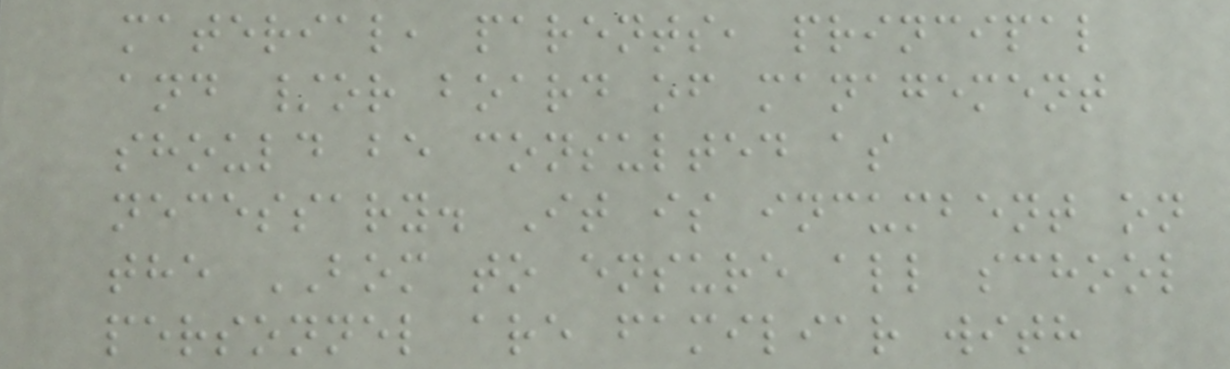material, parents, principal
and /or board of management
should be consulted as
necessary. It is incumbent on
the BOM to ensure all school
personnel are familiar with
